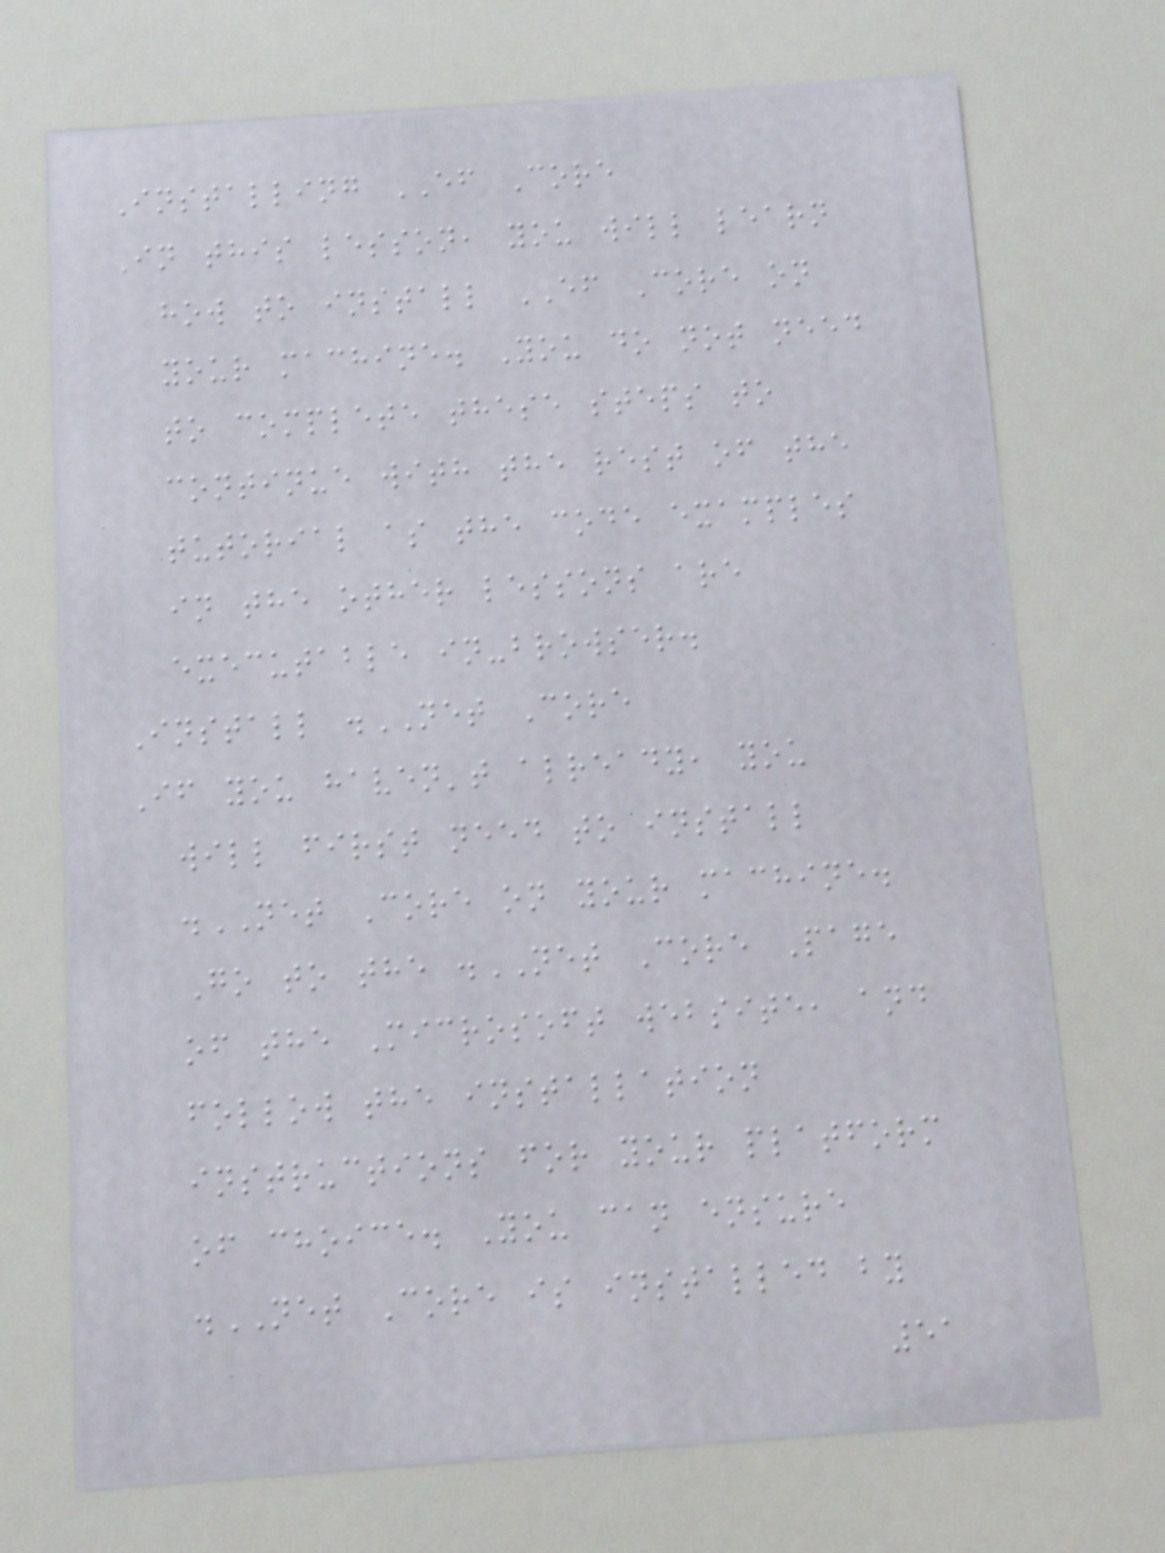Installing EF Core
In this lesson, you will learn
how to install EF Core on
your machine. You do not need
to complete these steps to
continue with the rest of the
tutorial as the code examples
in the other lessons are
executable in-browser.
Install .NET Core
If you haven't already, you
will first need to install
.NET Core on your machine.
Go to the .NET Core Page
of the Microsoft website, and
follow the installation
instructions for your platform
of choice. You can ensure
.NET Core is installed by
51
